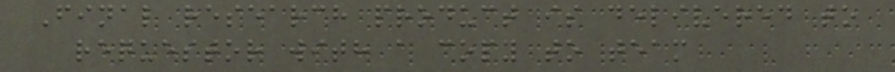Final research product is delivered to
requestor with a copy to team
